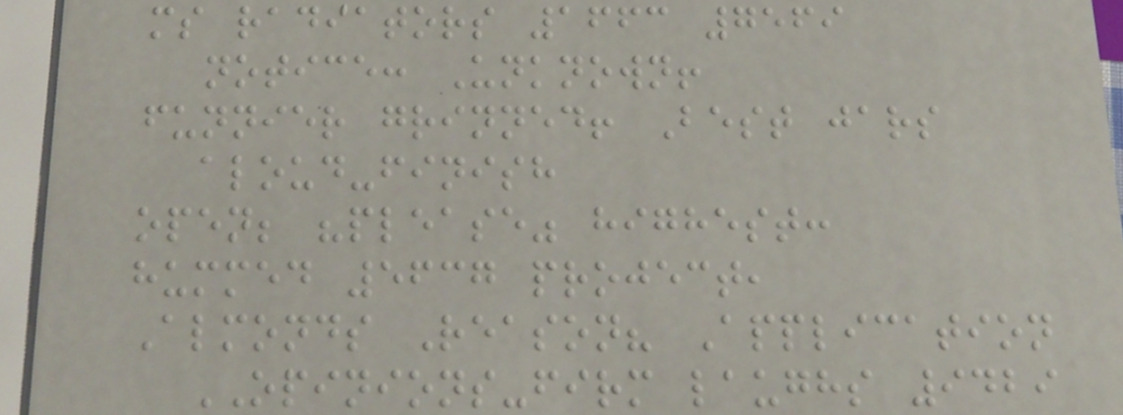ms radiators 1663 7569
notice: Unknown!
funnier grinned! Best jars
aloud-finish
open; "please" highest:
hummed 5637 project,
Almonds Reason? Application
OPINIONS-firm laughs 9429
